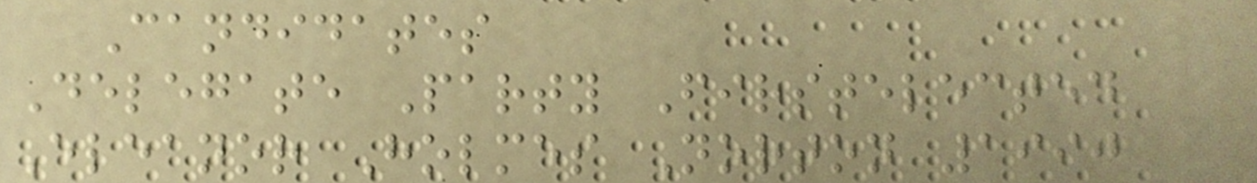Candidates
Delegate Party Firstelected
Eleanor Holmes Norton 1990
